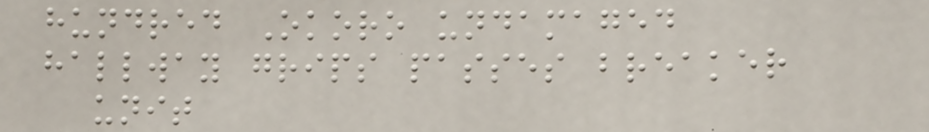hundred Okoro undamaged
hallway grips passes breaker
unit
